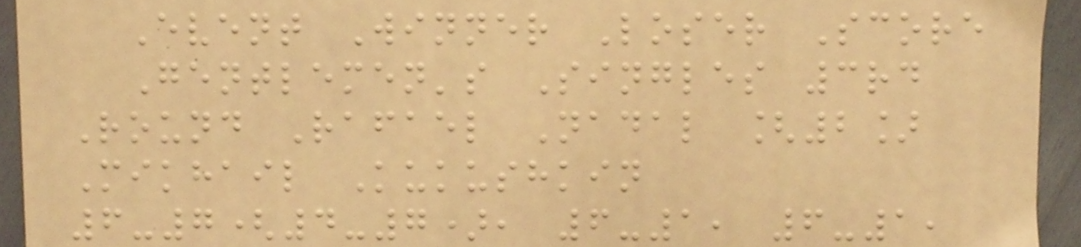Event Winner Loser Score
Gentlemen's Singles 3rd
Round Rafael Nadal [2]
Mikhail Kukushkin
6-7(4-7), 6-1, 6-1,
